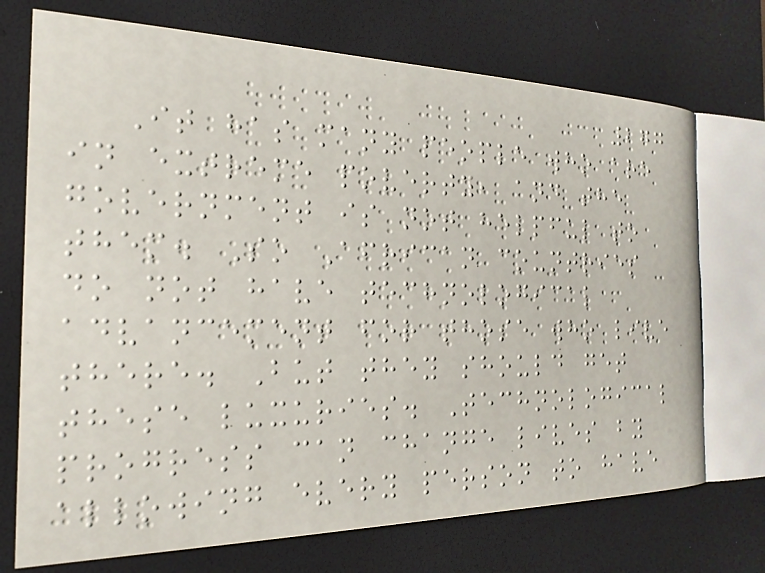277
It has many people who are
in extreme poverty, and the
government is not helpful to
them. So African countries
do not have technological
advancement for those who live
there. But they should get
these luxuries. Technological
progress can change lives by
allowing every person to have
